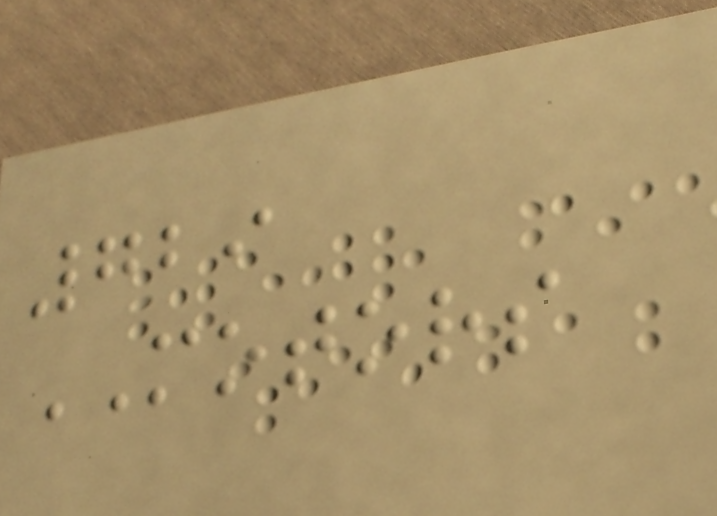729
MOTORS
